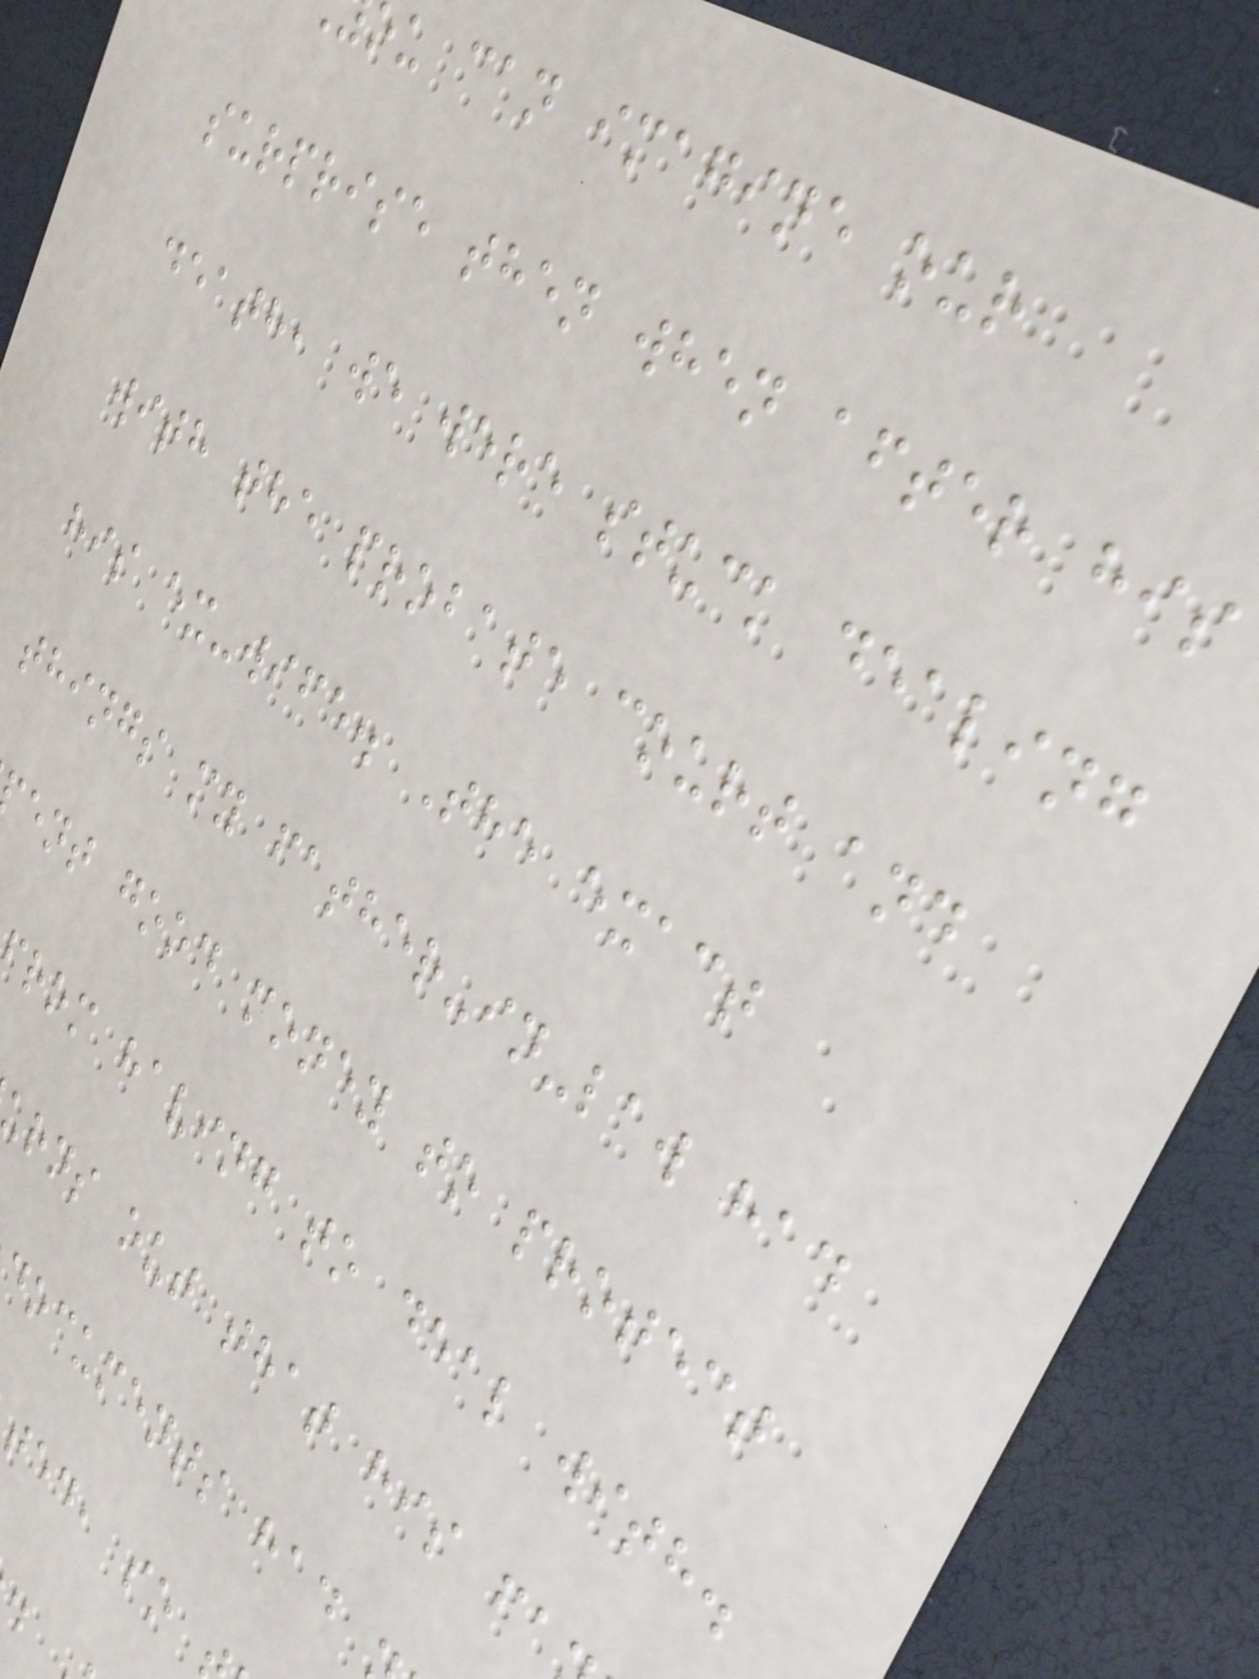ou can imagine our
surprise then when after his
death, we were stuck dealing
with the probate court and
his ex-wife. The exact
things my father-in-law had
ent good money to protect
rom having to deal with.
rns out that his fa
documents had
ted, so
